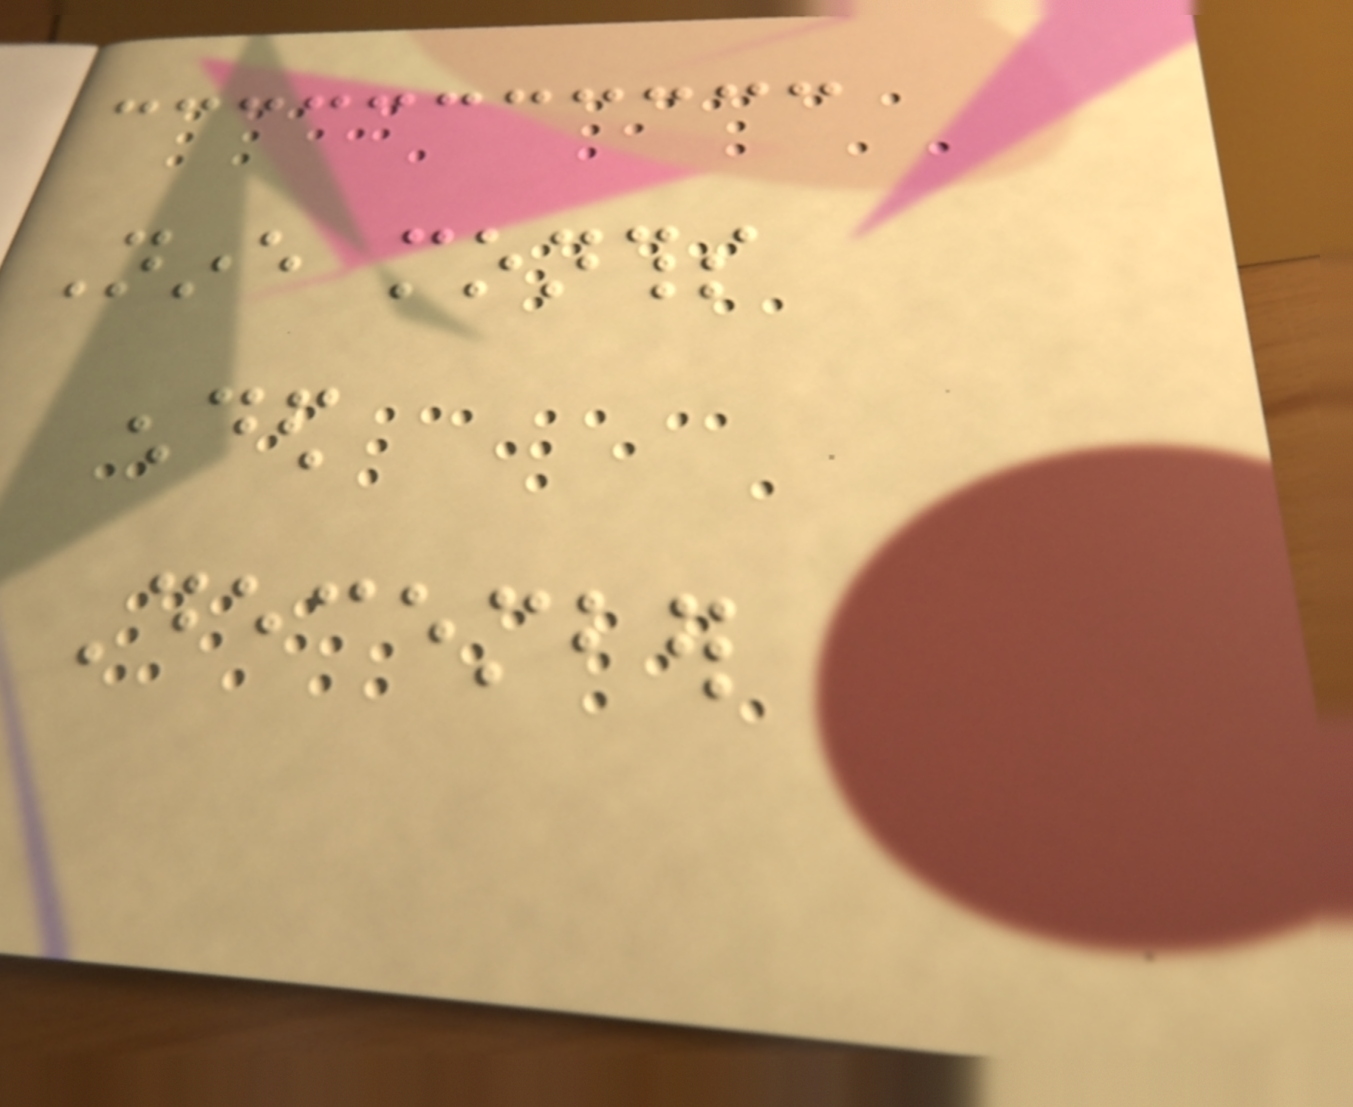Nine months
ended
December
